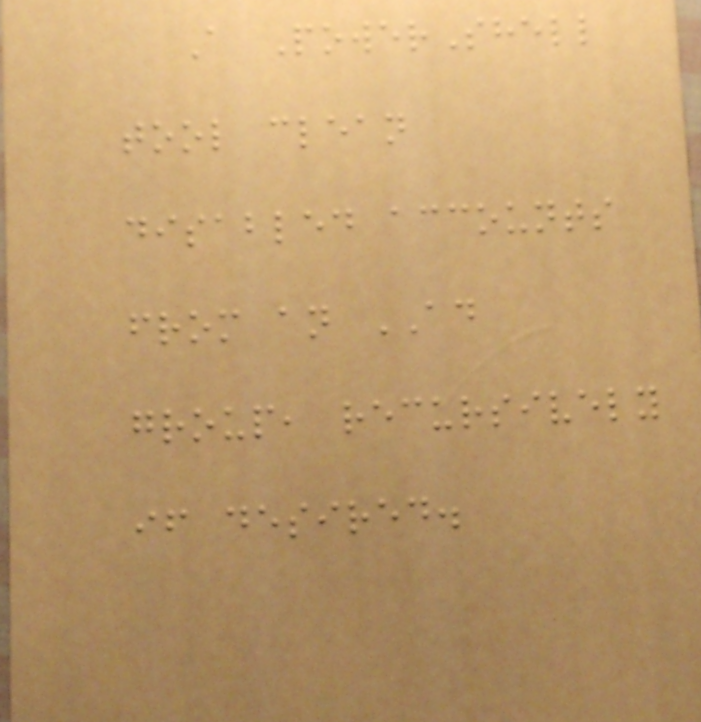A PowerShell
tool clean
disabled accounts
from an AD
group, recursively
if desired.
